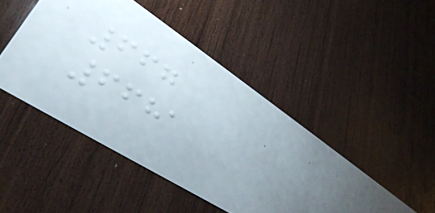667
6681
